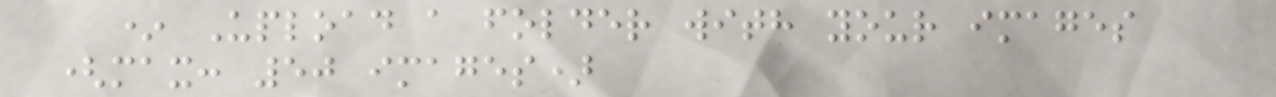* Upload a folder with your images
(max: 50 images)
